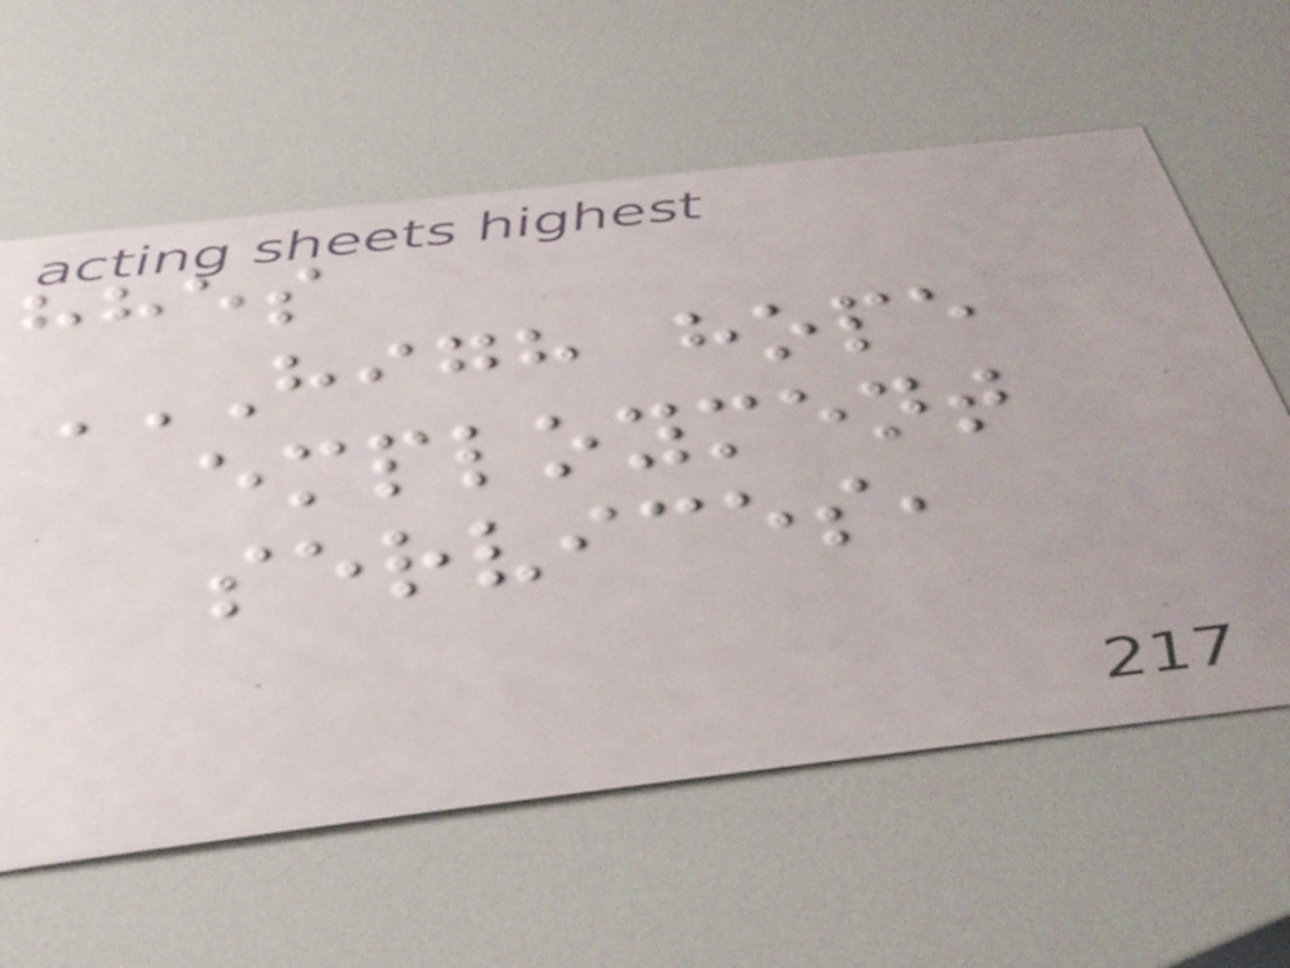hhes
HIGH HOPE
EMPLOYMENT
SERVICES,
